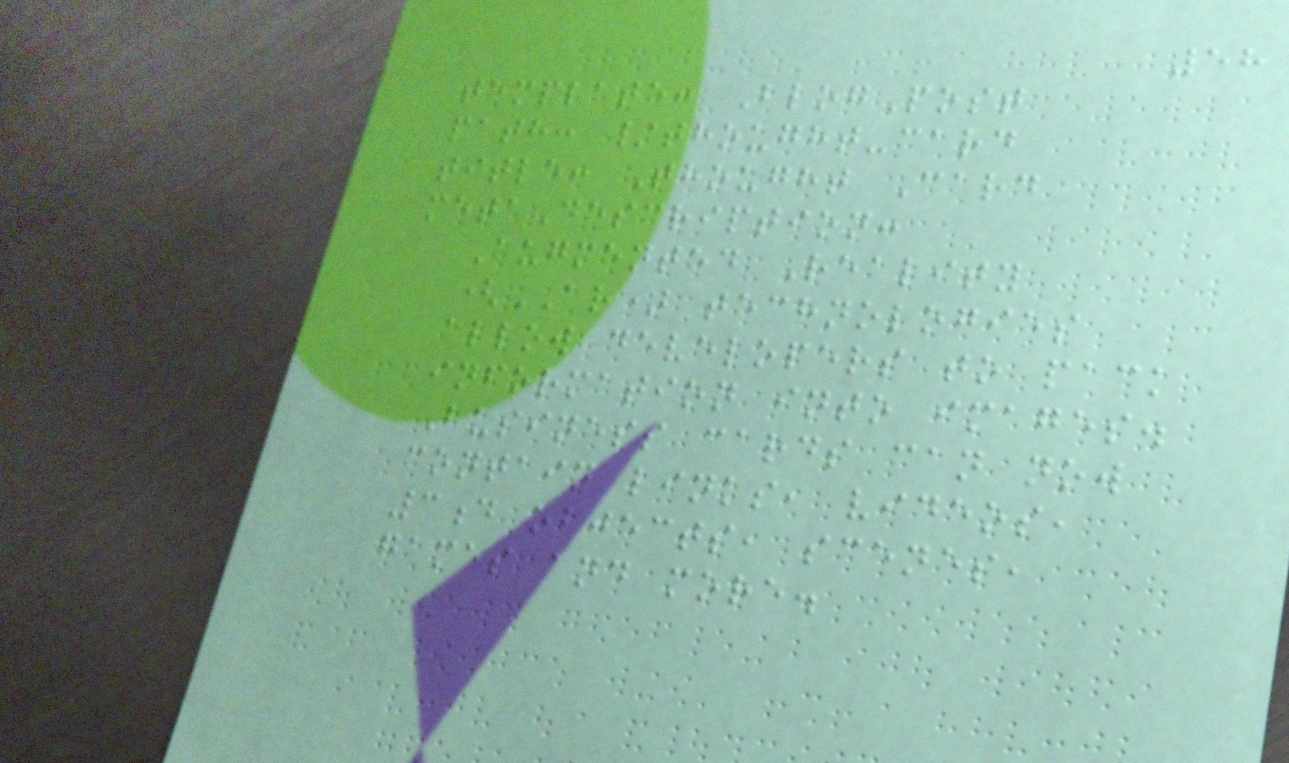58
template: BlogPost
path: /thought-card
title: Thought Card
metaDescription:
Augmented Reality
(AR) technologies
allow developers to pack
information into images.
Business cards can now
contain links, videos,
3d objects, scenes,
games and more.
